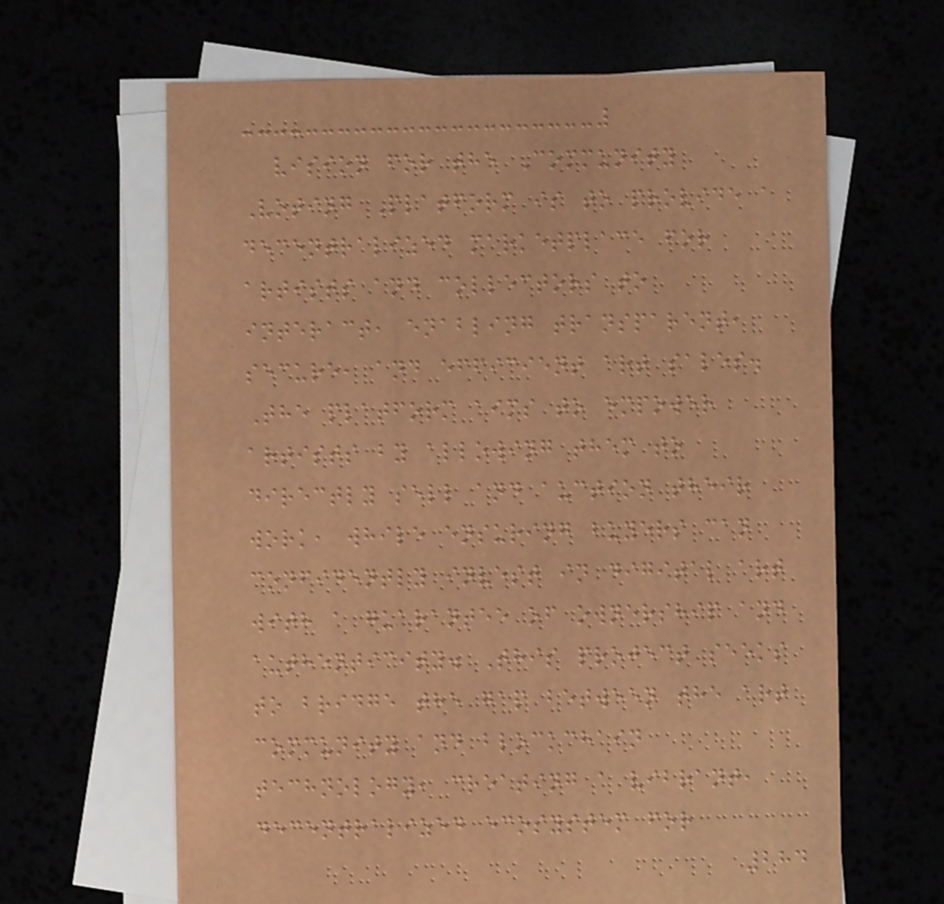vision for the Community
Voting Platform is to provide a
decentralized marketplace for
artists and collectors to
interact, enabling transparent,
secure, and efficient art sales.
The platform aims to empower
artists by allowing them to
directly sell and auction their
work, while ensuring buyers can
confidently invest in digital art
with a guarantee of ownership and
authenticity. This project seeks
to bridge the gap between the art
community and blockchain
technology, creating a vibrant,
decentralized ecosystem for
284
